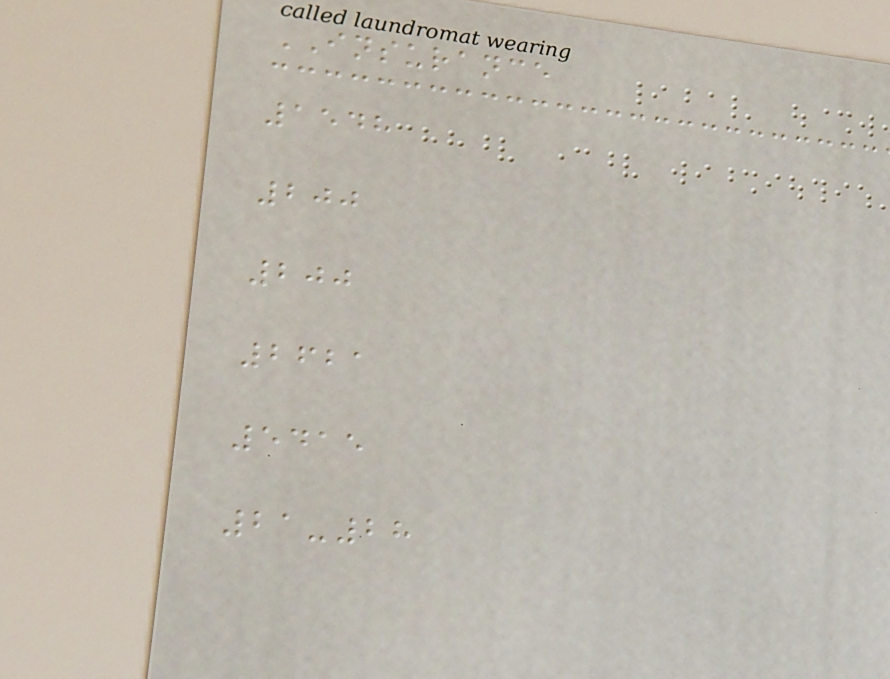INSURANCE
1548
200
200
2621
5415
21-28
